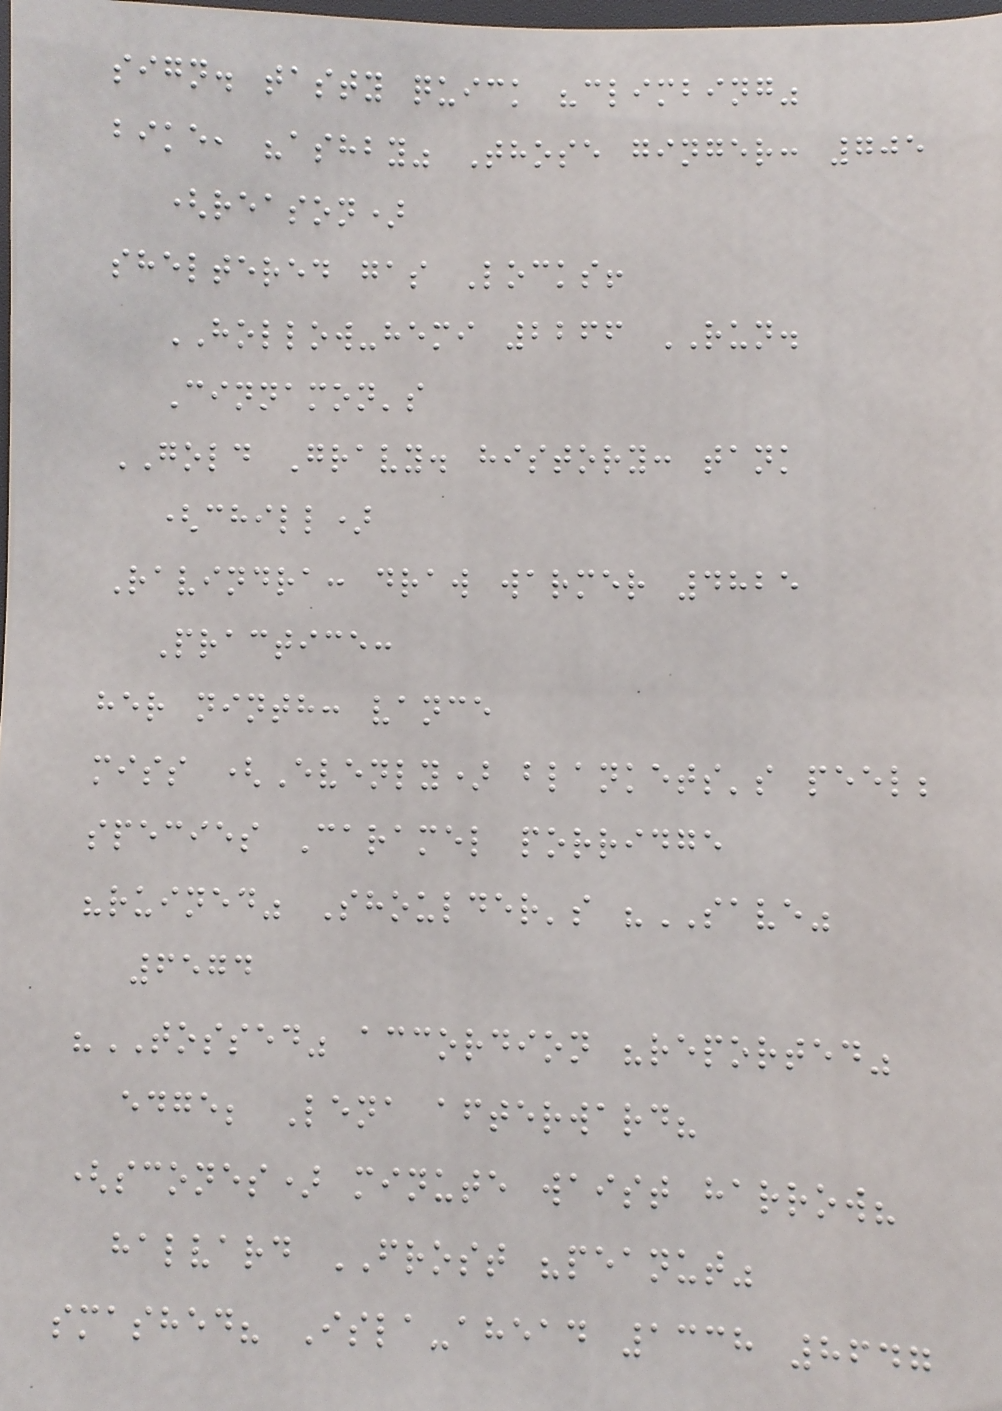sign. tasty quick "climbing"
bike, "ashby" Those ginger: 705
(reason)
sheltered gas Locks!
HOLLOW-hemi 2266 RUN.
Cinnamon's
GOLD Gravy. history: tank
(chill)
Ravindra: draw warmer 4825
Practice:
her ninth: vance
miss (Evenly) blankets's peel;
species Caramel porridge
"ruined" Shoulder's "SAVE"
6574
"TOSSED" accordion "reported"
edge; Lena afterward?
(scones) minute waist harrow?
halvard FROST "peanut"
smashed? Isla-ahead 1338 8647
